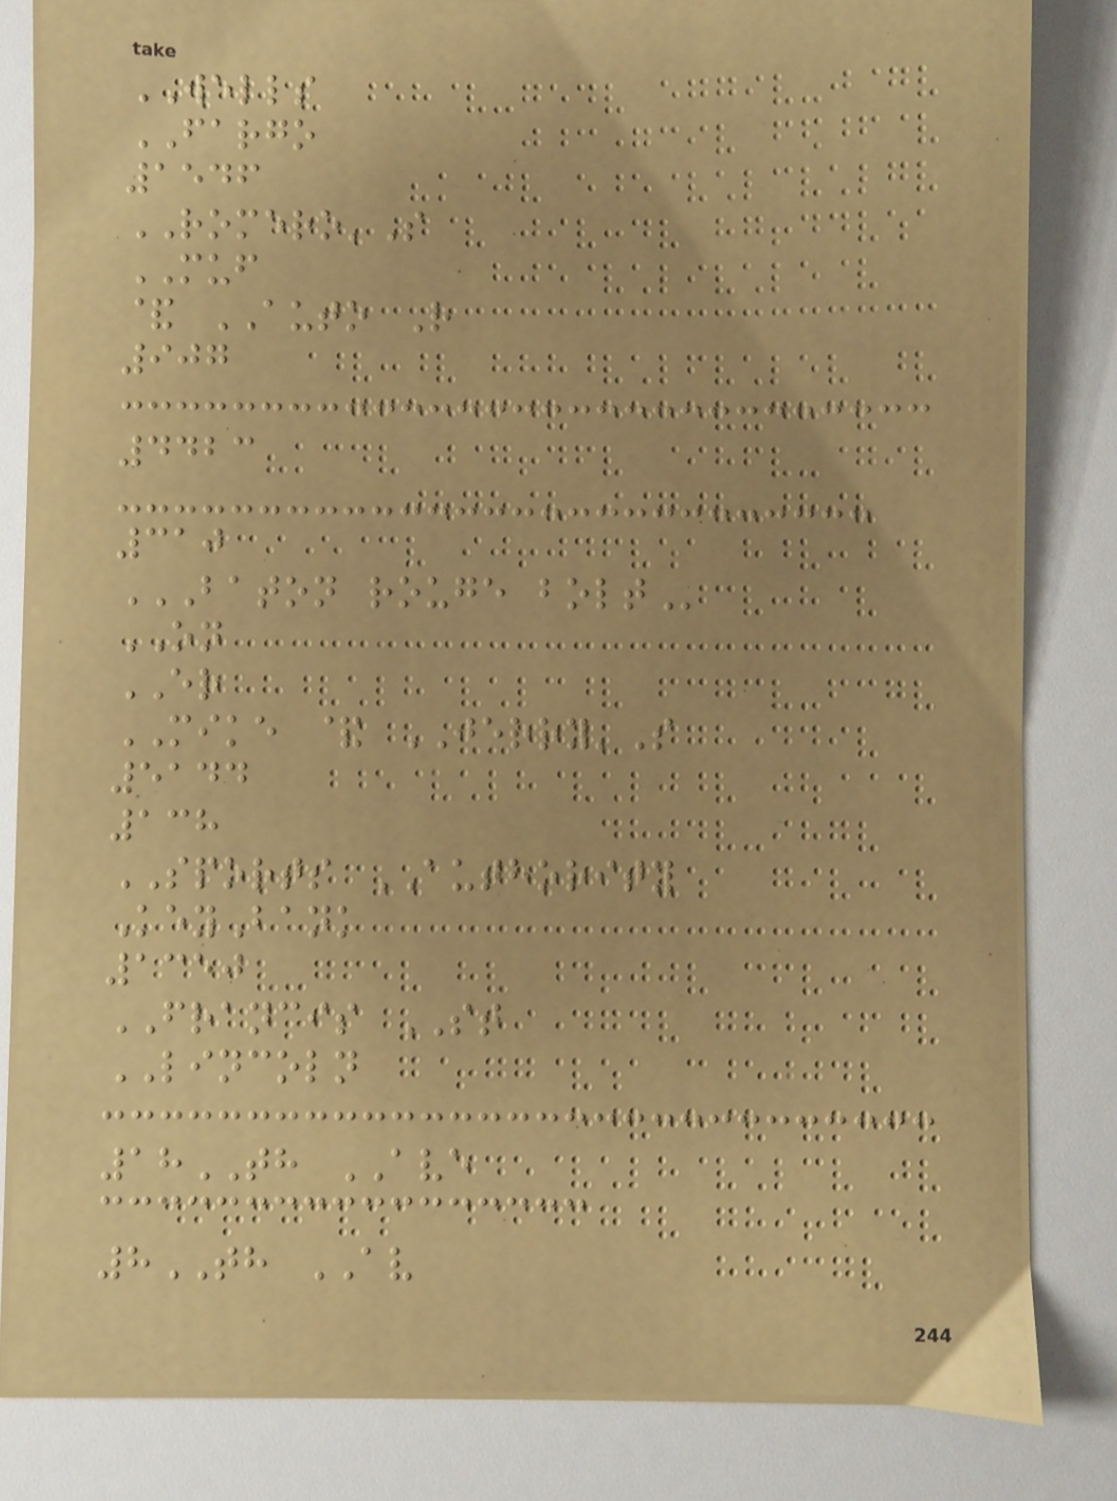WELLS
FARGO
1546
ROMERO'S
MUF
& AUTO R
907
4423
310
BATON ROUGE BOLT
ON
ER
MIKE & JERRY'S
5144
138
SPORTS AUTHORITY
KeyBank
1350
FRANCIS ST
LINCOLN
18TH AVE
8TH AV
